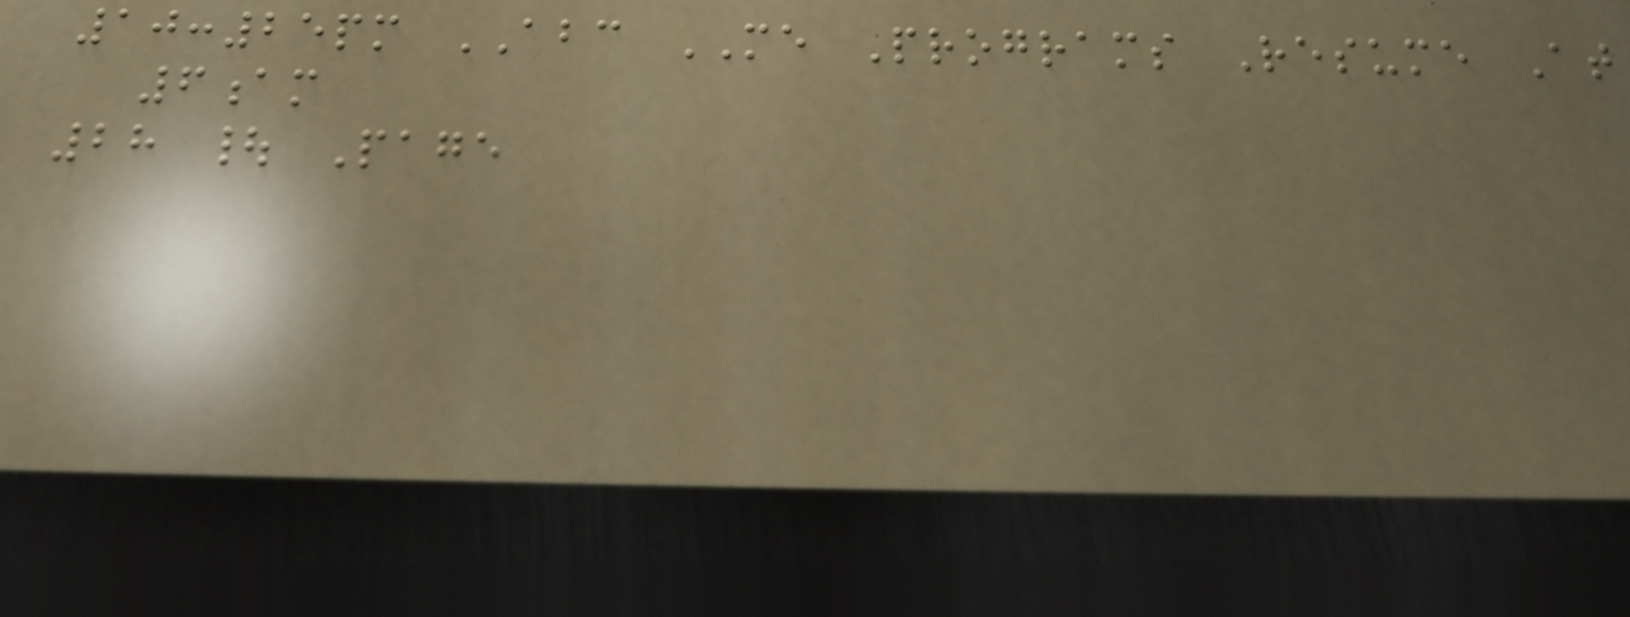10:25pm ABC ME Programs Resume At
6am
28 | Page
